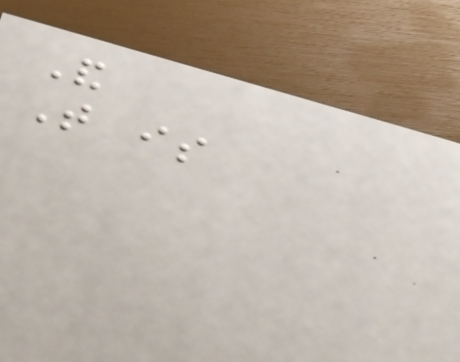And
That is
